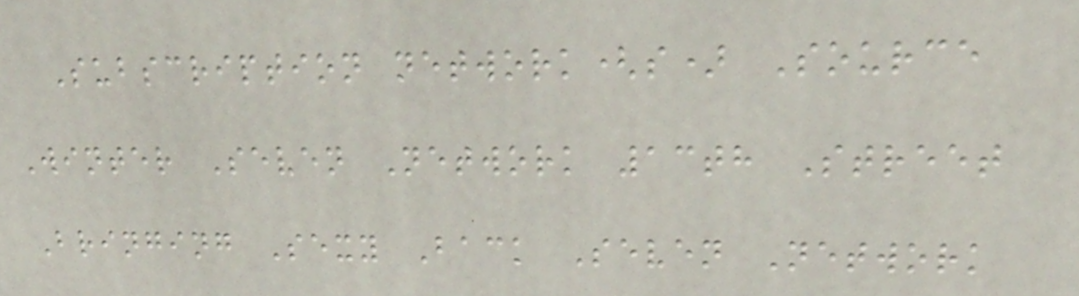Subscription network(s) Source
Winter Seven Network 13th Street
Bringing Sexy Back Seven Network
